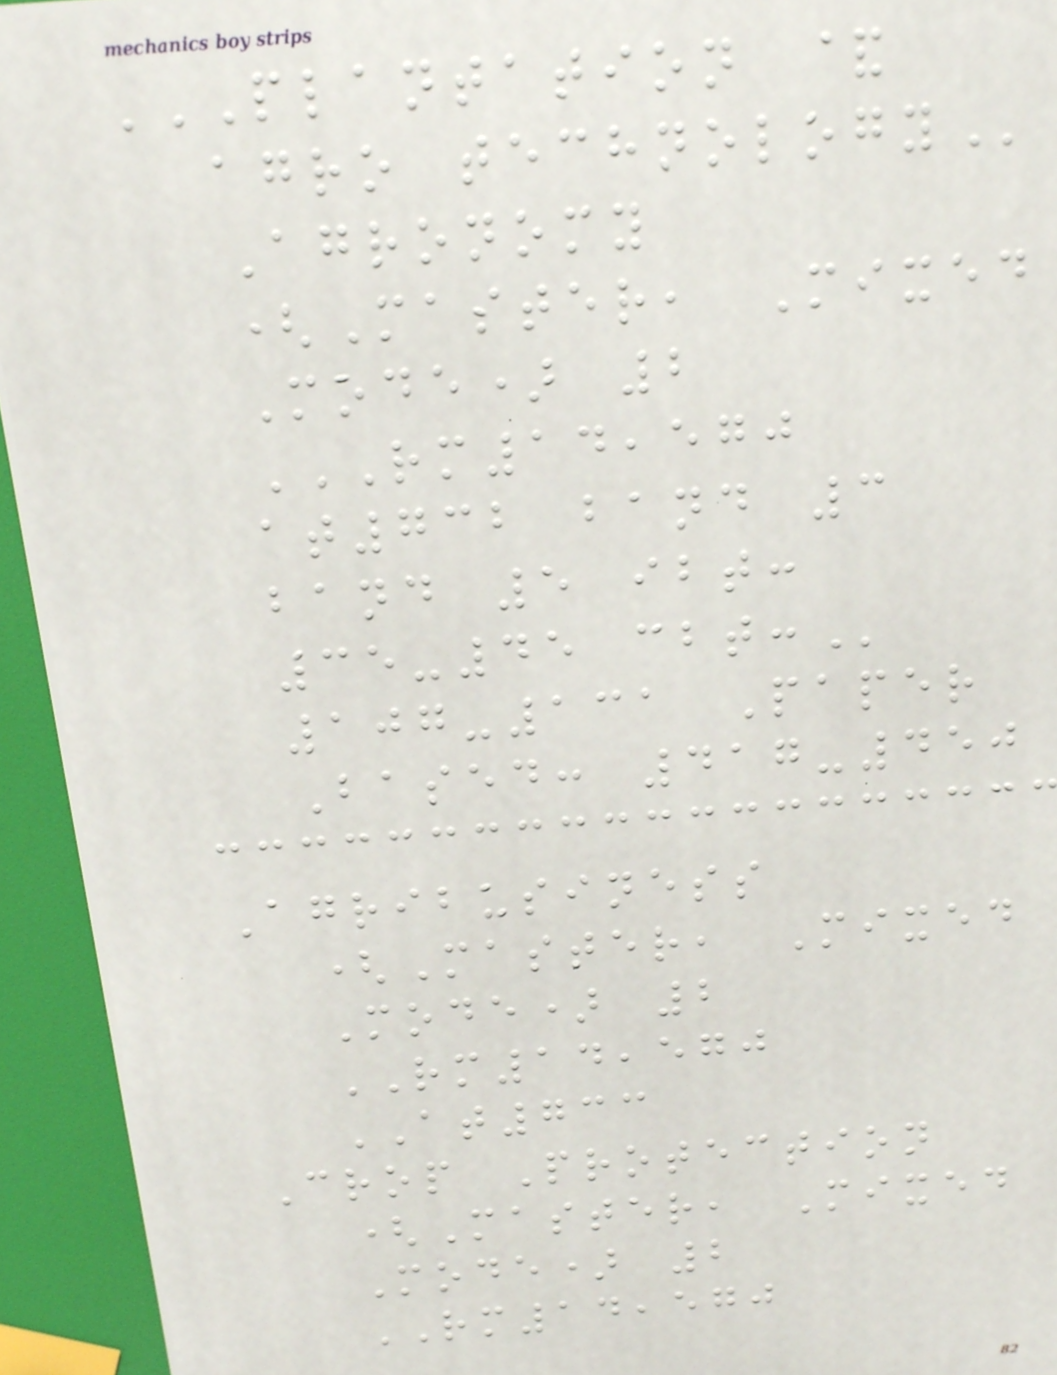PLANTATION &
AGRO TECHNOLOGY
Agronomy
(Master, Mixed
Mode) 2
RM14,570
AT732 BAND 3
BAND 5 IBT:
35-45 CBT:
107-131 Paper
Based: 417-450
Agribusiness
(Master, Mixed
Mode) 2
RM14,570
AT733
Crop Protection
(Master, Mixed
Mode) 2
RM14,570
